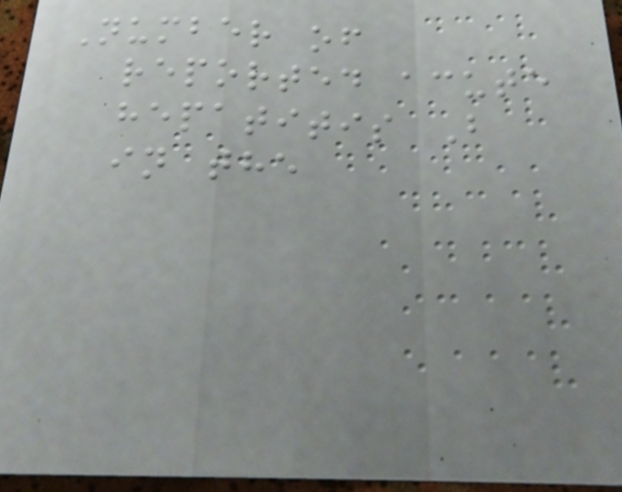Number of
reported acute
hepatitis B
in the
